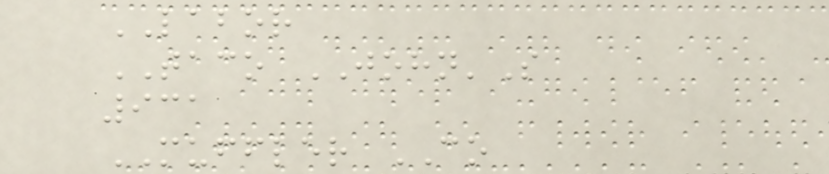LABOR
TACO JOHN'S
931
MUFFLER CO
